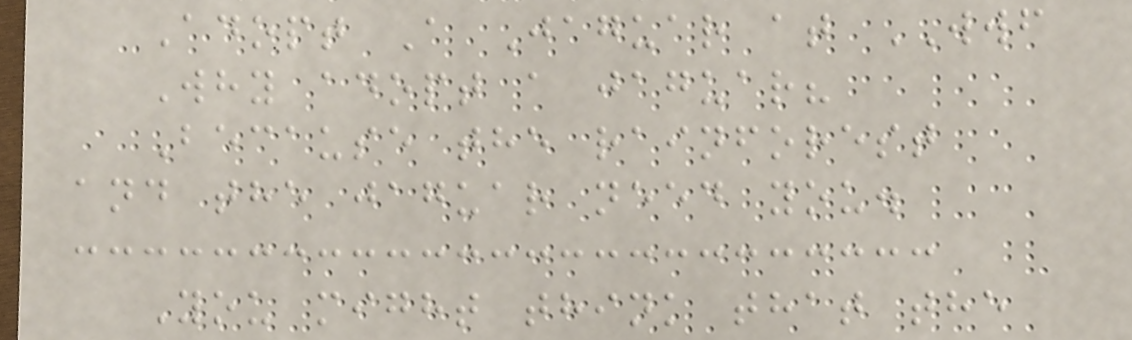Adopt A Jaguar at WWF
Why adopt a jaguar?
Because the rainforest
and the jaguar need you.
You might think that the
